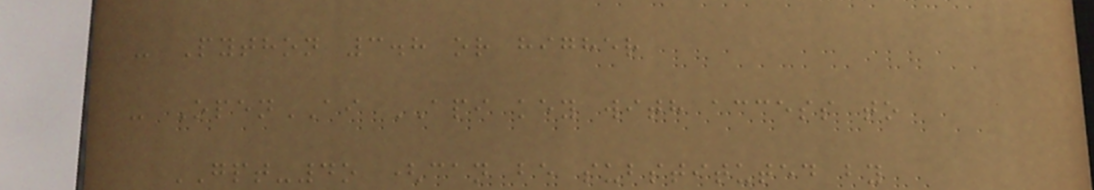- Python 3.8 or higher
- OpenAI API key with access to
GPT-4o (can be substituted by
